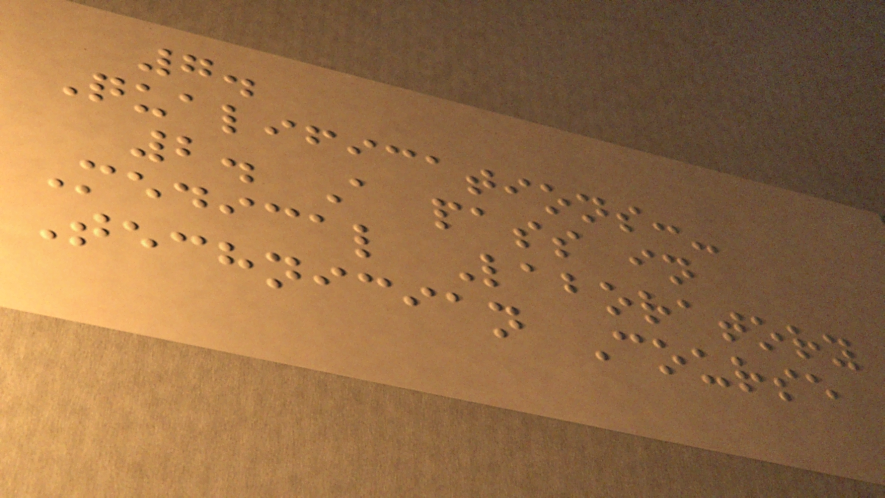7.
Qualifications:-
2. A pass in
Medical Laboratory
Technician Course
